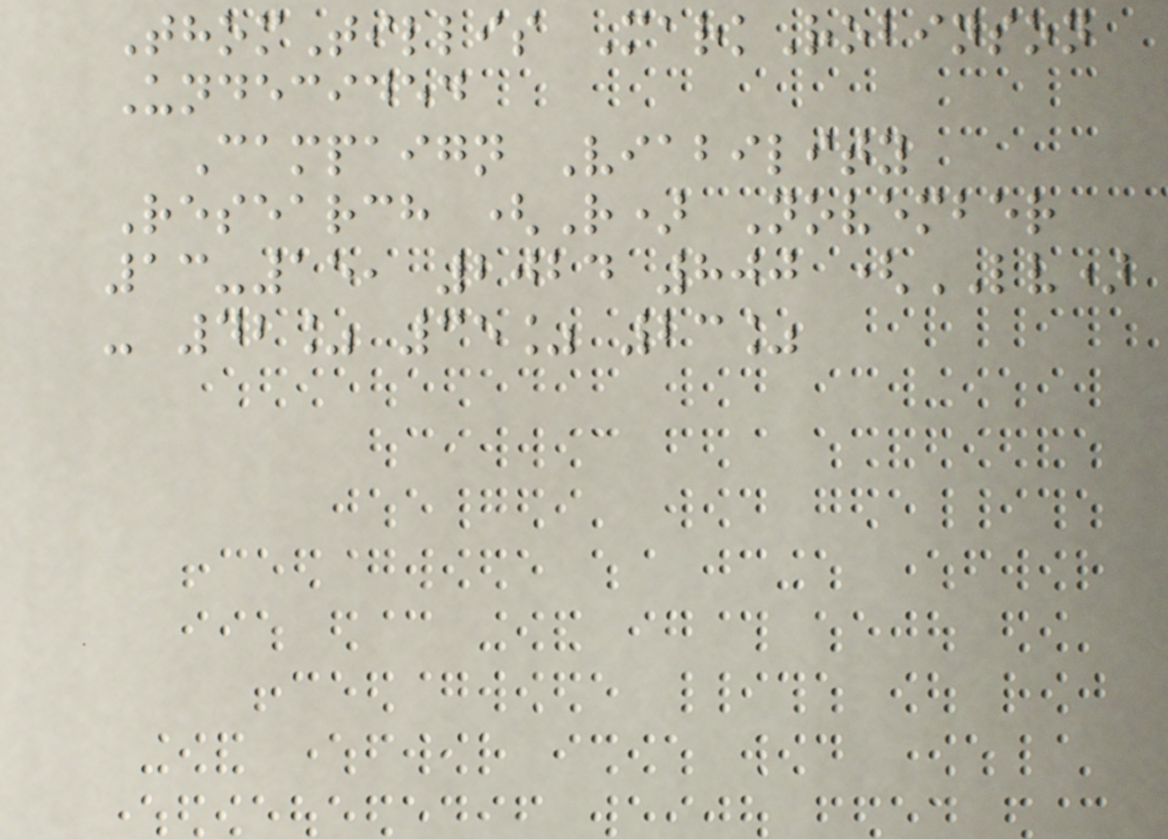ThomTillis MarkRobinson
Undecided
Campaign Viability
Research (R) November
13-15, 2024 800 (LV)
- 42% 35% 23%
